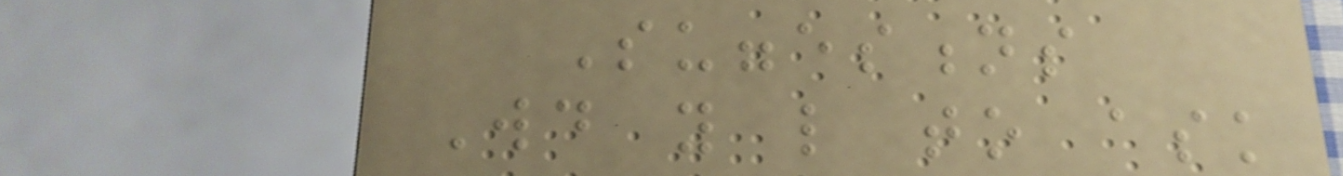Suggestions
Would you like to ask
